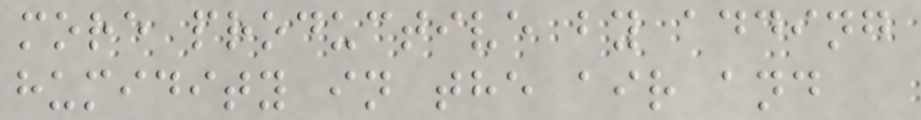more productive by adding
humidity in the air and
